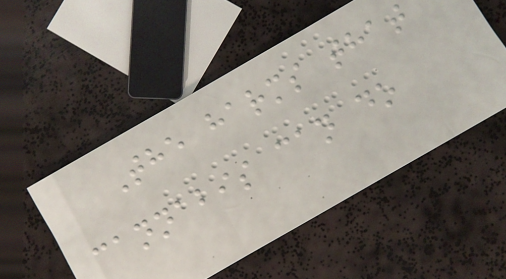The harms that
cannabis can do
